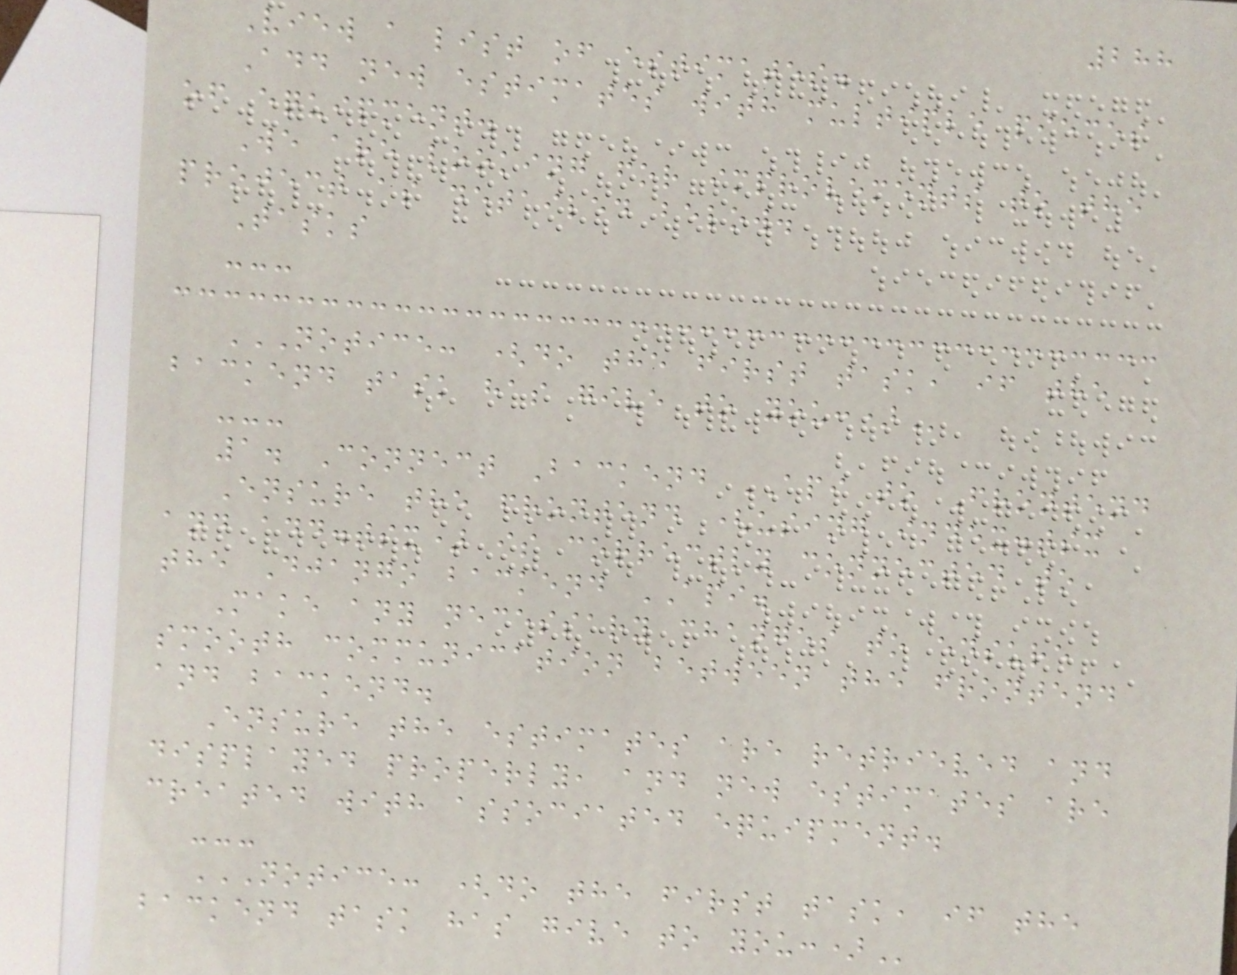288
View a list of estimates.
Add new estimates with multiple pieces
of equipment.
We are looking for improvements to the
project as detailed below.
Tasks
---
NOTICE: (DO THE FIRST TASK, IF THE
BACKEND TASK HAS GIVE TO YOU:)
---
1. Connect Backend API to Frontend
Ensure the frontend (using index.tsx
and add.tsx) is correctly connected to
the Django backend API.
Make any necessary changes to ensure
smooth communication between the frontend
and backend.
Ensure the estimates are retrieved and
displayed properly, and new estimates are
created with associated equipment.
---
NOTICE: (DO THE FIRST TASK, IF THE
BACKEND TASK HAS GIVE TO YOU:)
